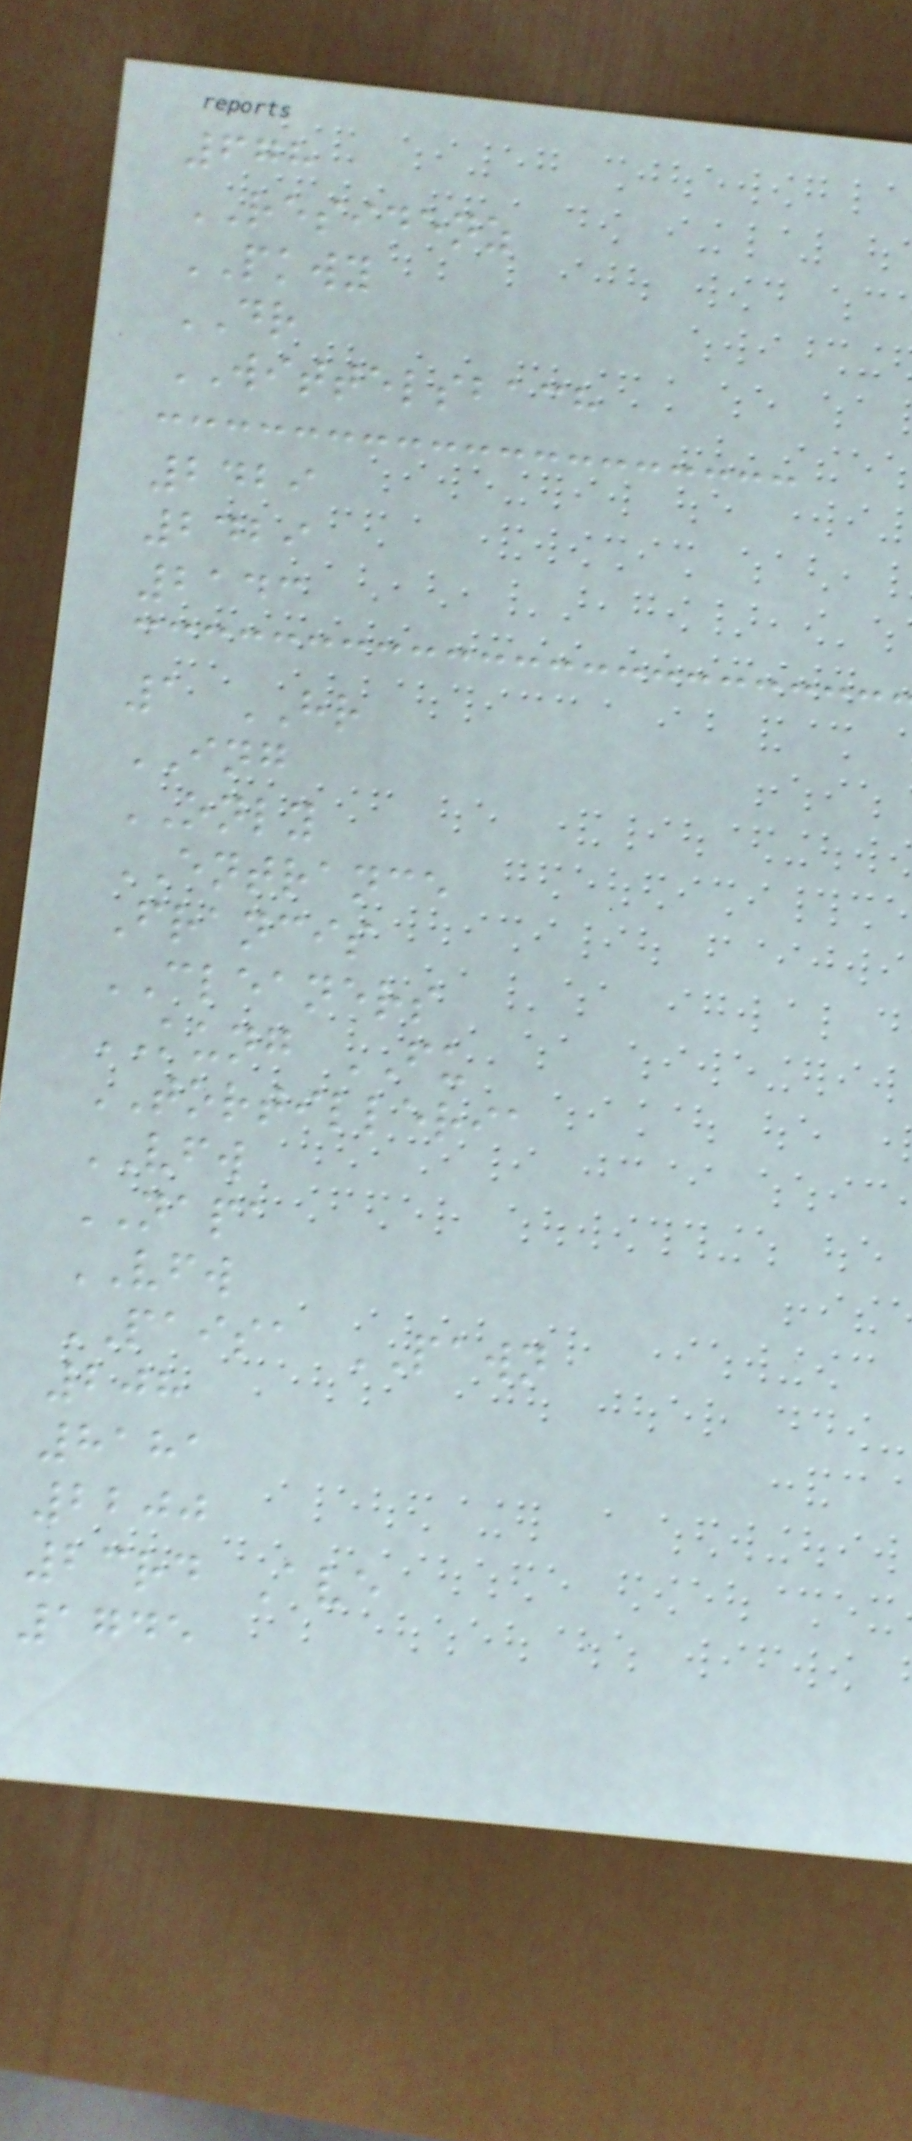678
RESIDENZ
PKWY
DR
WITTELSBACH
2429
2429
2143
1 HR
ING
ONLY
ENTRANCE
Francis
CLEANERS
KUNG FU
TORTILLERIA
VFW
NAPA
VFW
PAISA PAWN
208
8181
2200
23rd Ave
1745
